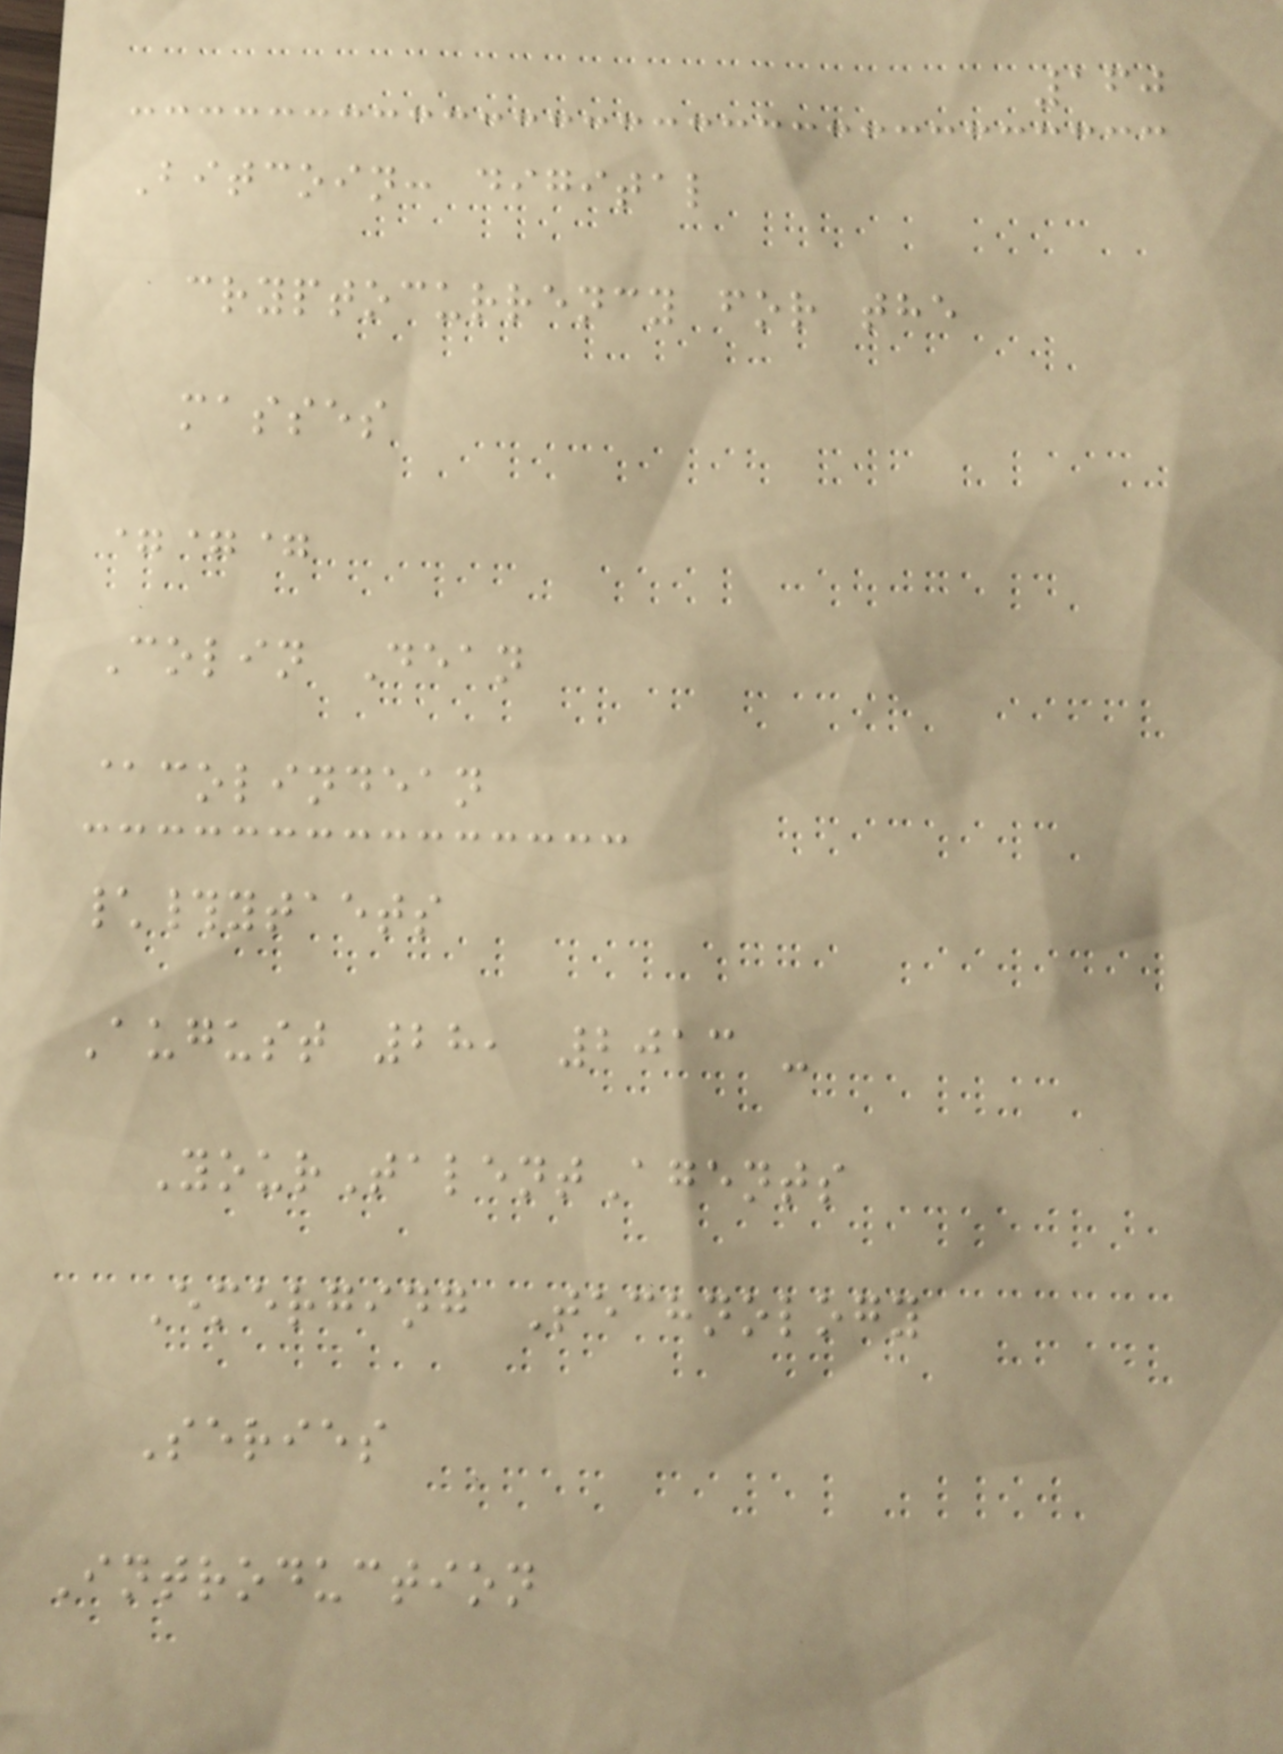160
Bitcoin: digital
cryptocurrency for the
masses
===
Colin Dean
@colindean
\#ytaets
August 28, 2013 -
YourTalentAgents
Emerging Technology
Series
Introduction
